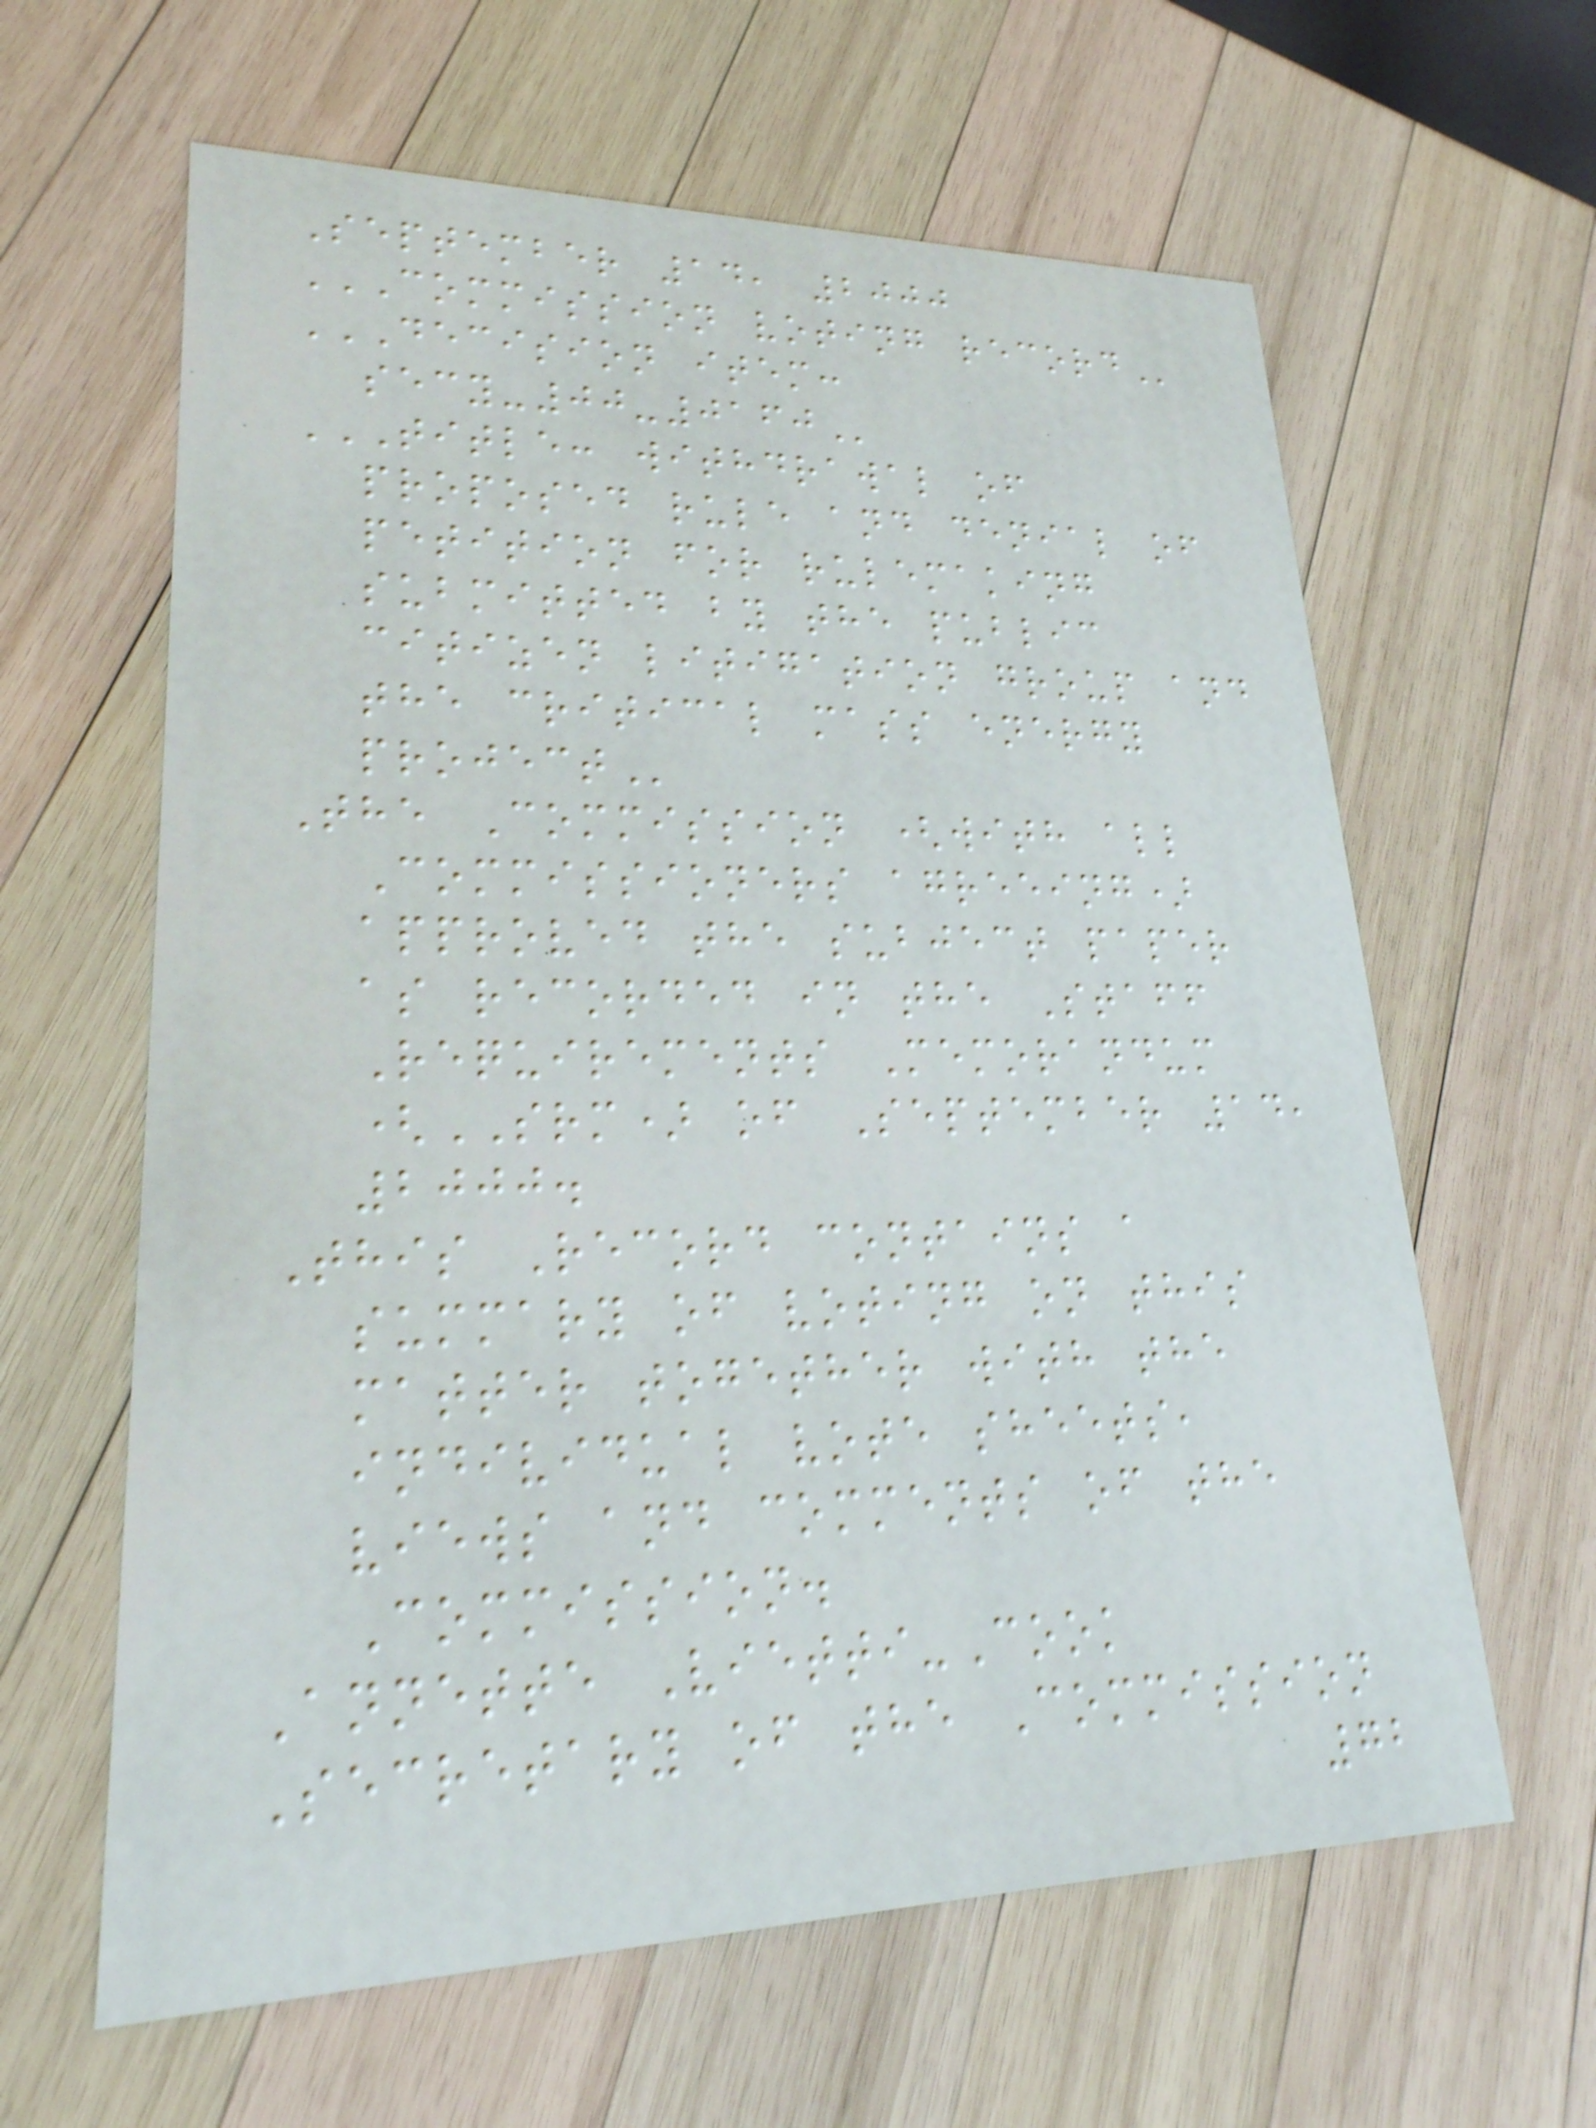September 14, 2000
COMMISSION VOTING RECORD
DECISION ITEM:
SECY-00-0160
TITLE: WITHDRAWAL OF
PROPOSED RULE AND DENIAL OF
PETITION FOR RULEMAKING
SUBMITTED BY THE PUBLIC
CITIZEN LITIGATION GROUP AND
THE CRITICAL MASS ENERGY
PROJECT
The Commission (with all
Commissioners agreeing)
approved the subject paper
as recorded in the Staff
Requirements Memorandum
(SRM) of September 14,
2000.
This Record contains a
summary of voting on this
matter together with the
individual vote sheets,
views and comments of the
Commission.
Annette Vietti-Cook
Secretary of the Commission
72
